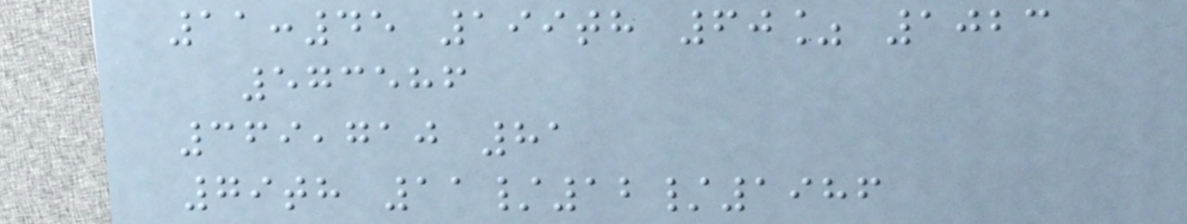11:45 199th 60% 1023
573586
369,710 81
79th 11/12/1986
